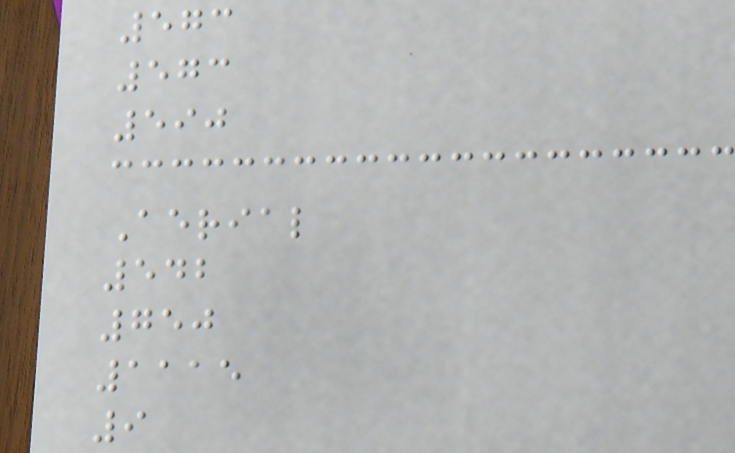573
573
590
Aerial
542
750
1115
9
